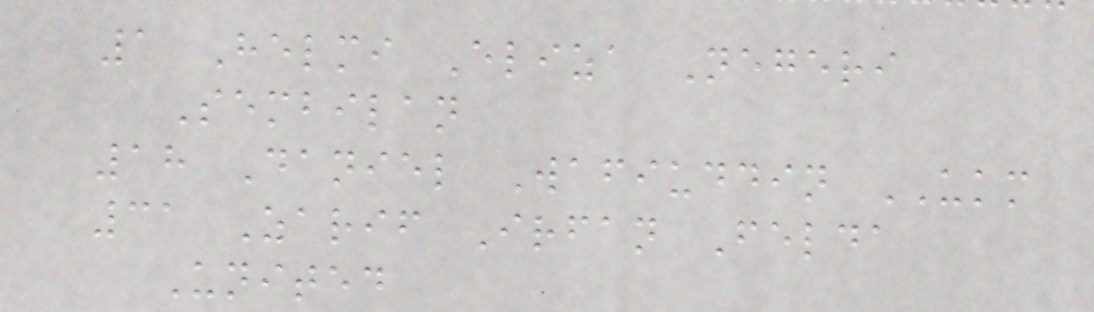1 Helmi Eliza Negeri
Sembilan
18 Daniel Wafiuddin UKM
31 Zarif Irfan Felda
United
